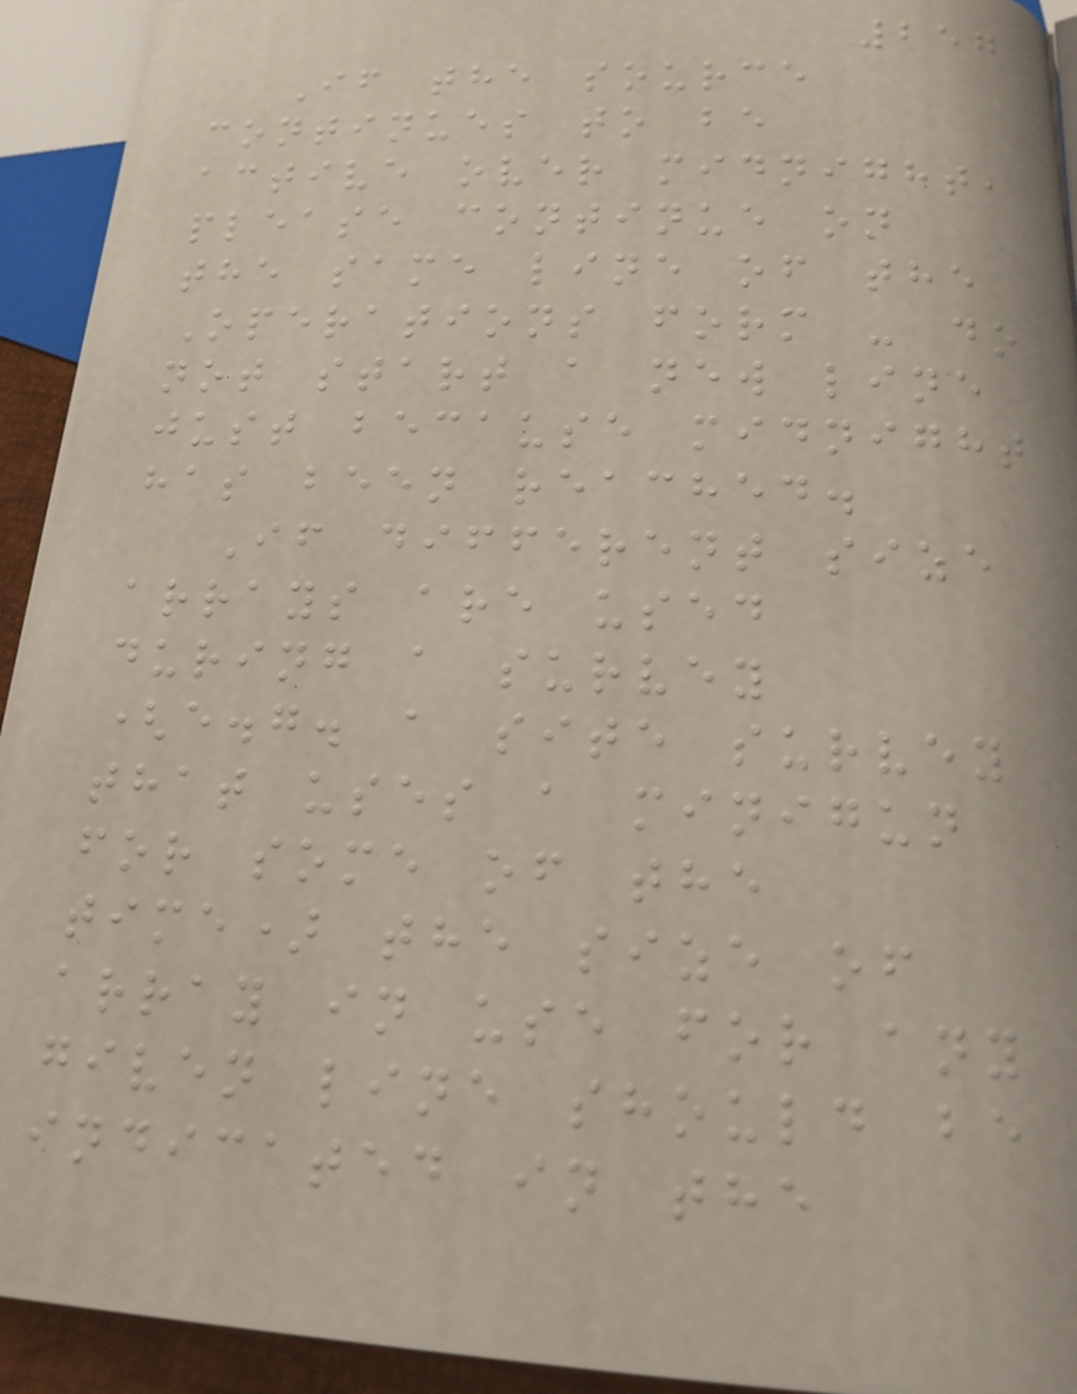257
If the source
continues to be
active over midnight,
please continue on
the same line of the
Operations form - do
not start a new line
just because midnight
has been reached.
If different size
arrays are used
during a survey
(e.g. a site survey
that uses a minigun
for some of the
time) the size of
array in use for any
given line should be
indicated in the
